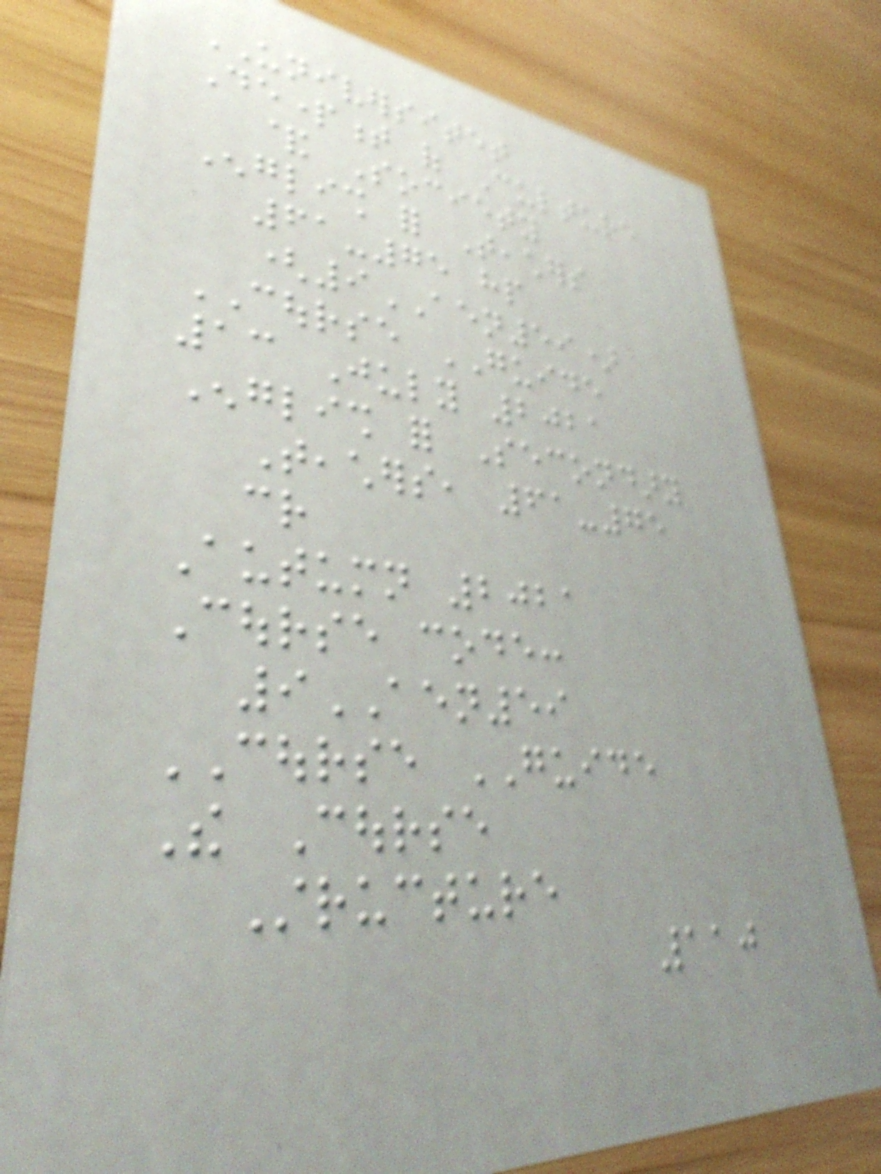UNIVERSITET
Department of Culture
& Society
English for Teachers
61-75 hp
(9AEN59)
COURSE GUIDE
13 July 2021
English for Secondary
Teachers, 61-75
cr
Autumn 2021
Course code:
9AEN59
COURSE GUIDE
The Course
Structure
110
